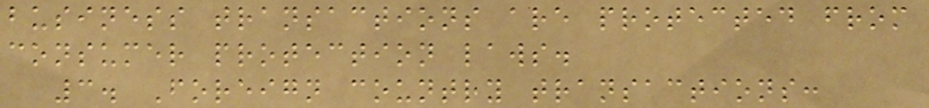business transactions are protected from
consumer protection laws.
3. Foreign country transactions:
